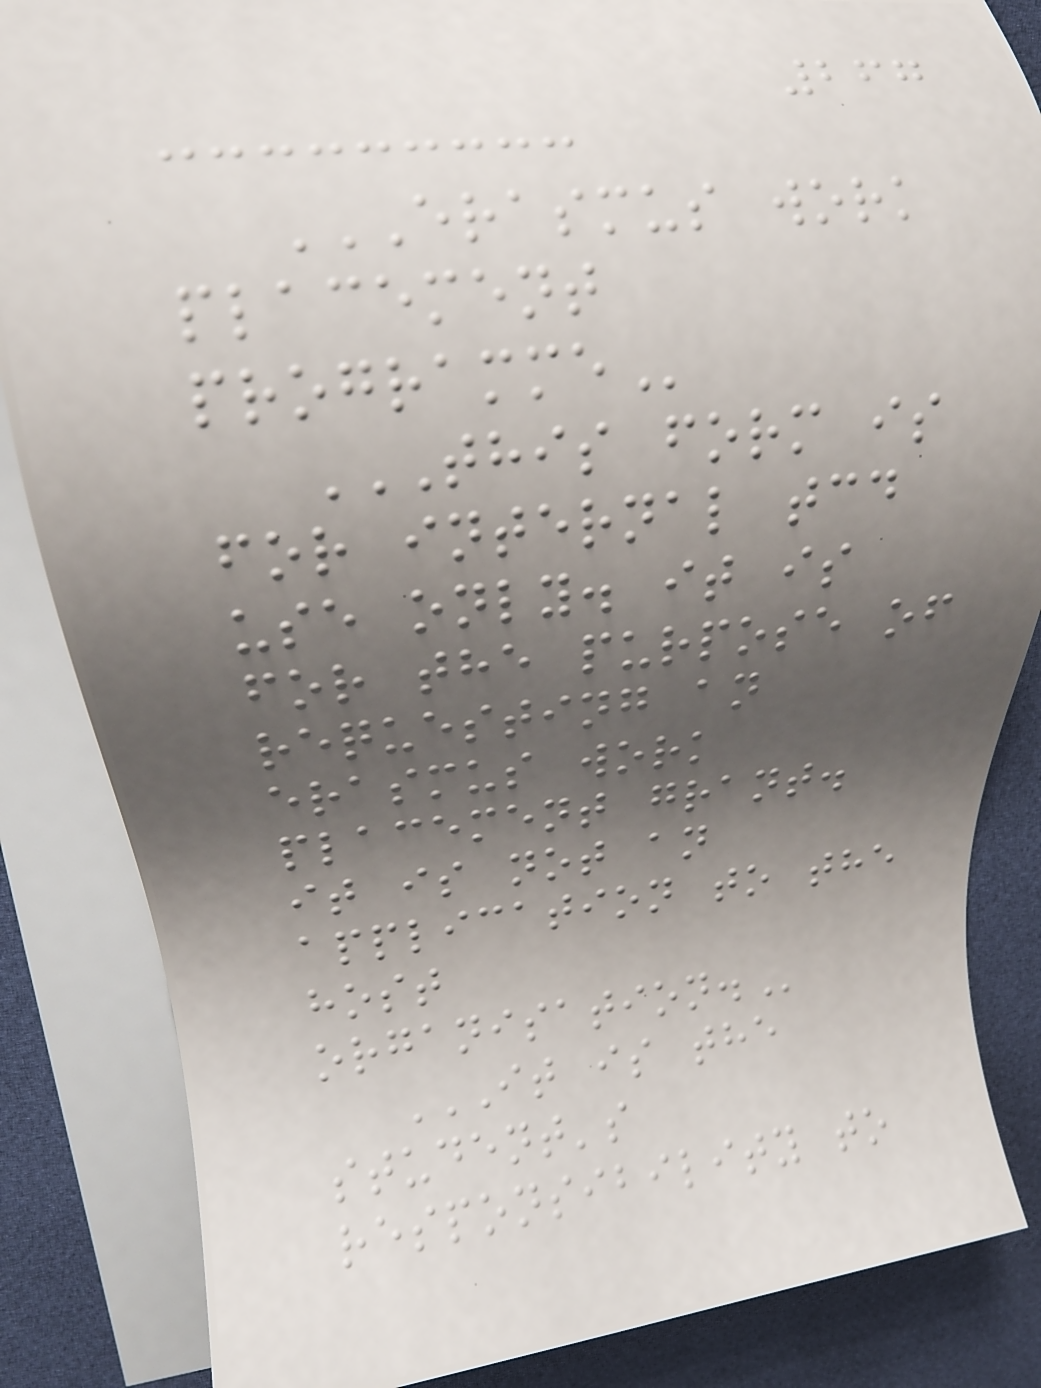267
ERASMUS WORK
PLACEMENT
PROGRAMME
THIS FORM IS
FOR INTERNAL TCD
USE ONLY. IT IS
FOR THE PURPOSE OF
REQUESTING AN
ERASMUS WORK
PLACEMENT GRANT.
IT IS NOT AN
APPLICATION TO THE
HOST
ORGANISATION.
IT IS THE
STUDENT'S
RESPONSIBILITY TO
